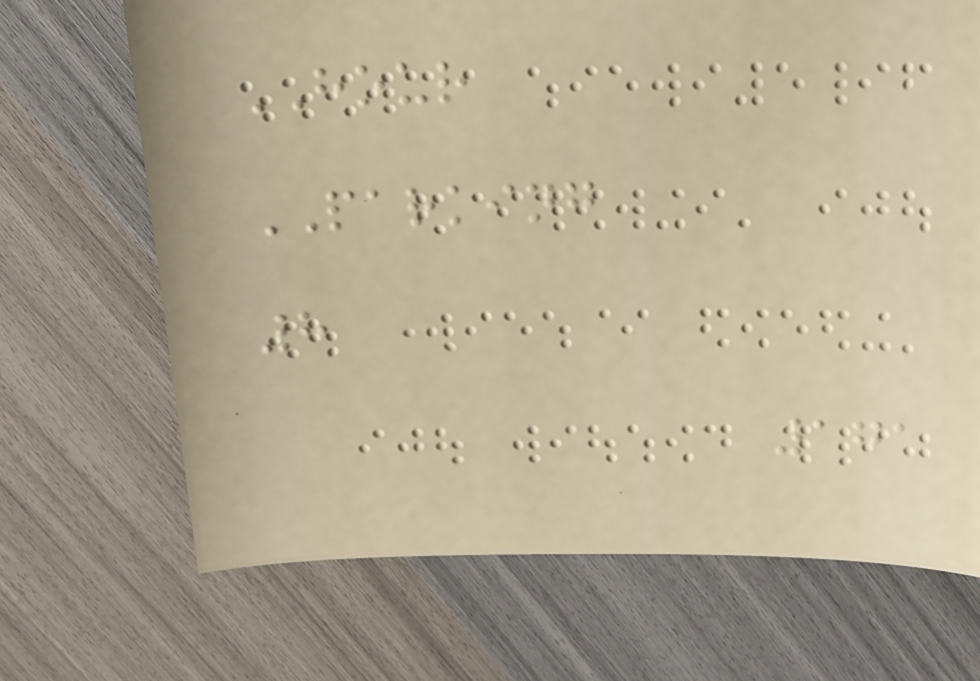HOUR
PARKING
8
171
